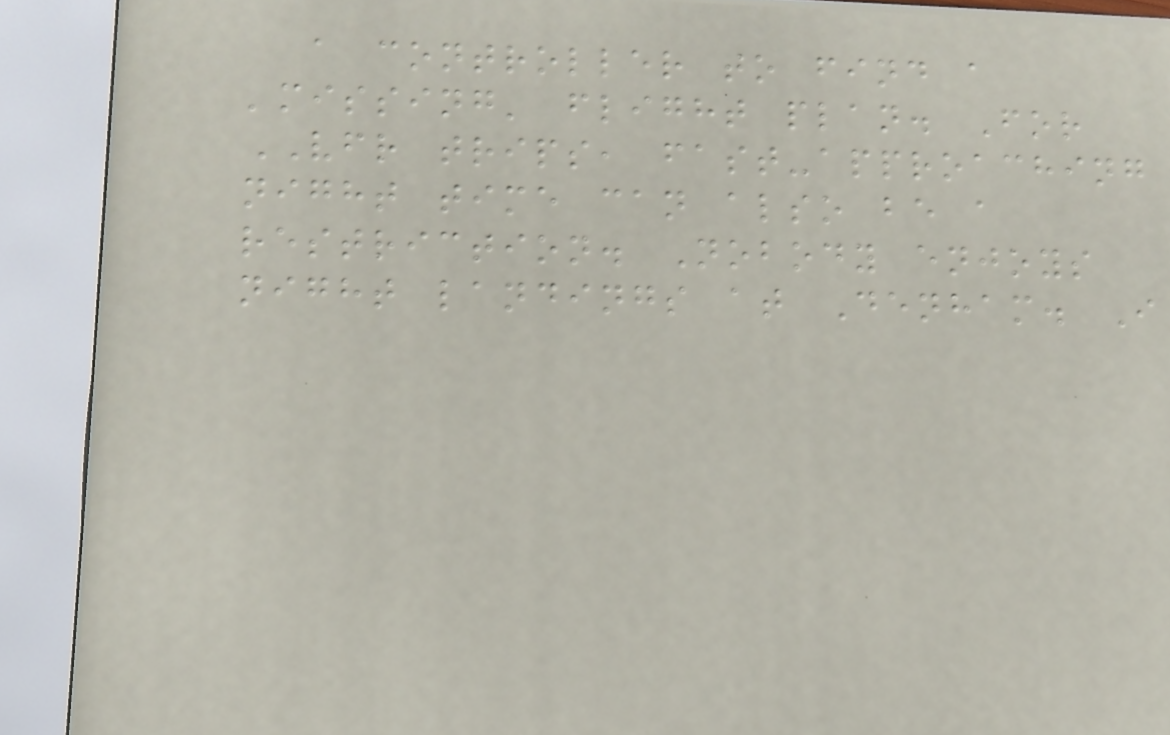a controller to find a
'missing' flight plan. For
VFR trips, fast-approaching
night time can also be a
restriction. Nobody enjoys
night landings at Denham. I
